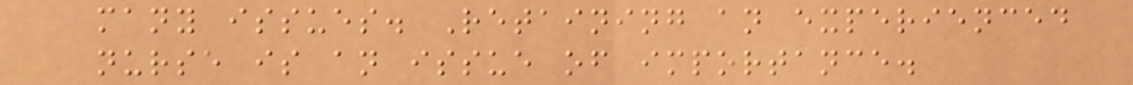many issues. Retaining an experienced
nurse is an issue of importance.
